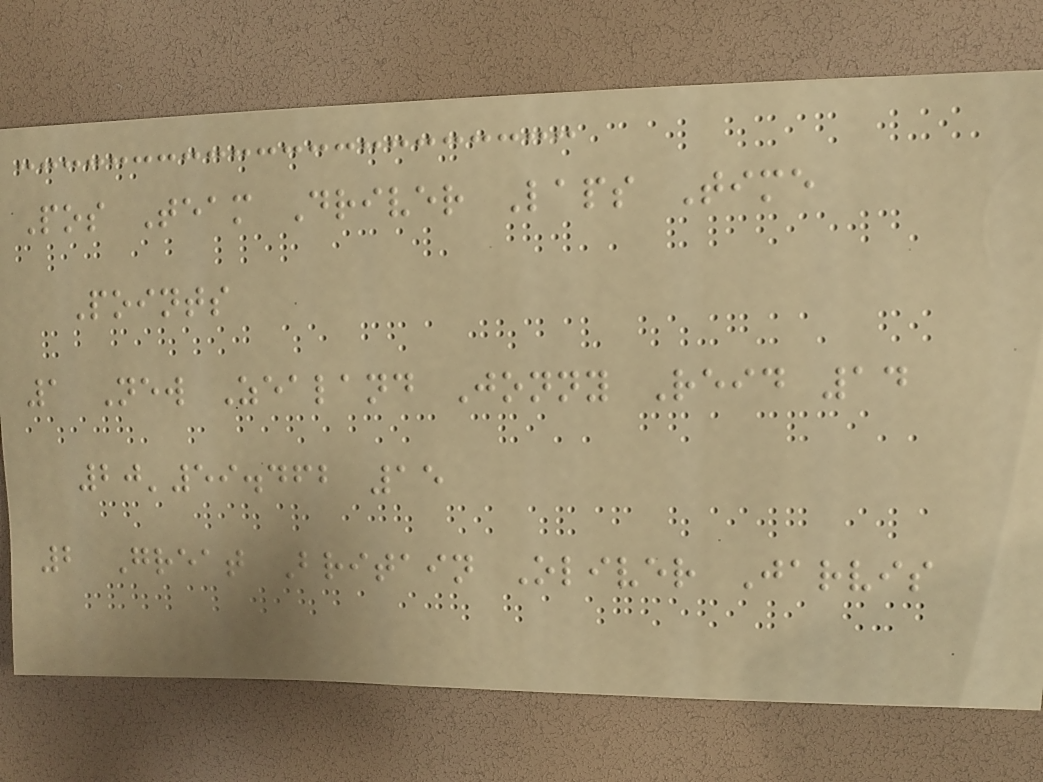Pos Team Driver Laps Time
Points
1 New Zealand Jonny Reid 14
20'59.462 15
2 Great Britain Oliver Jarvis
